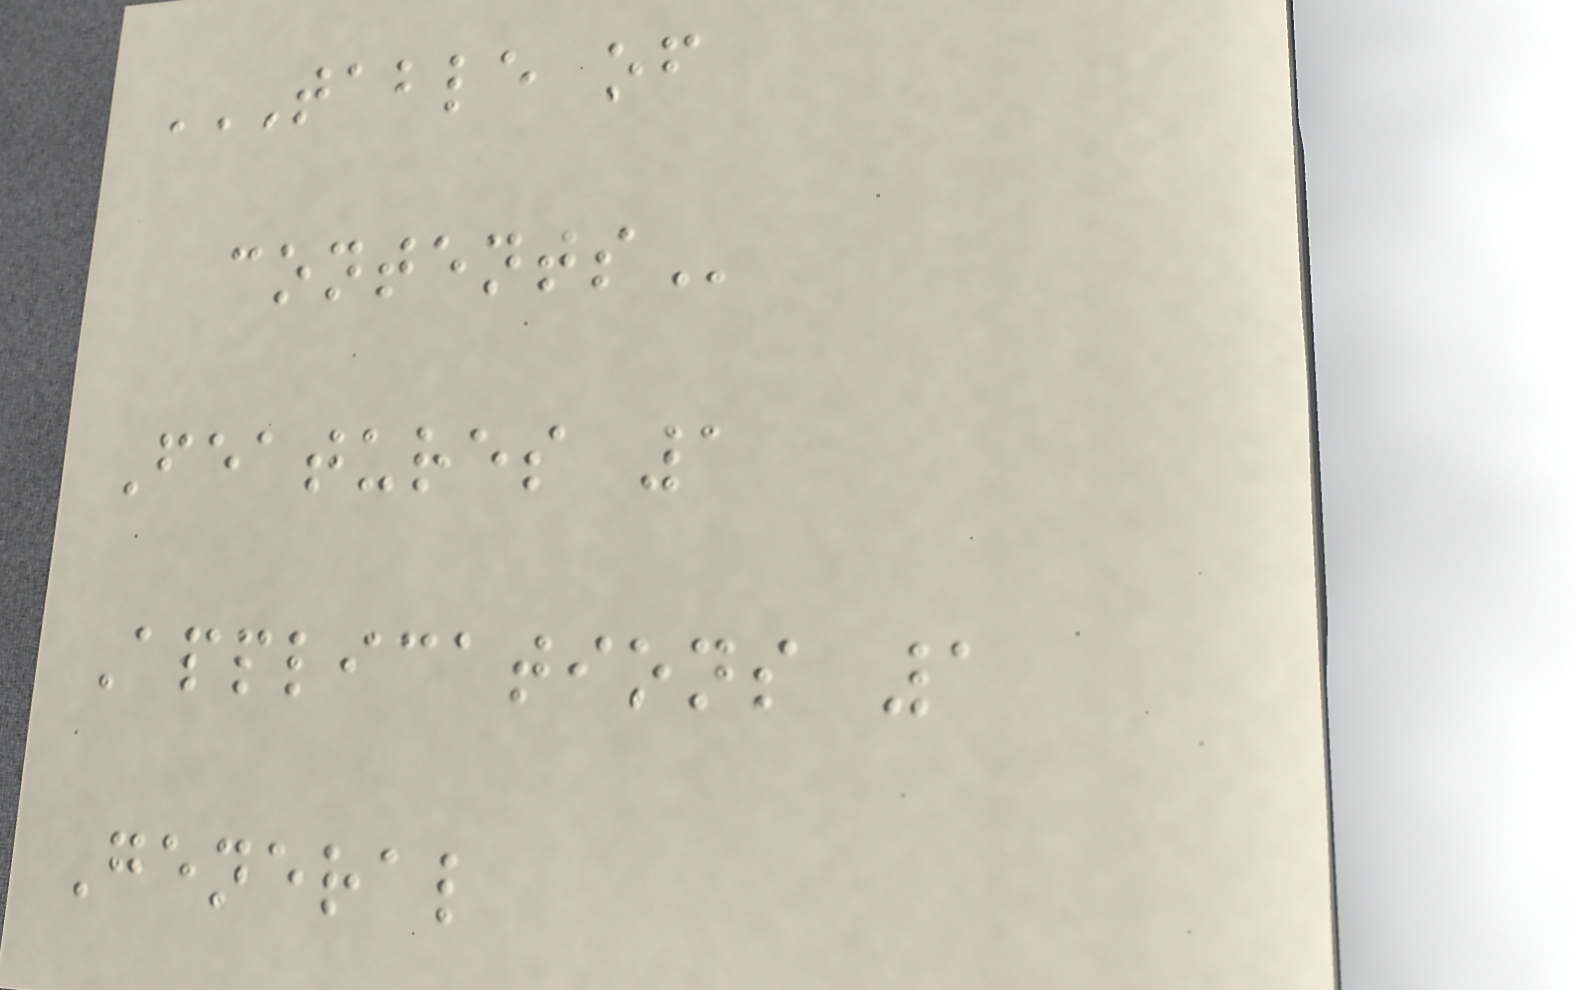TABLE OF
CONTENTS
Features 1
Applications 1
General
